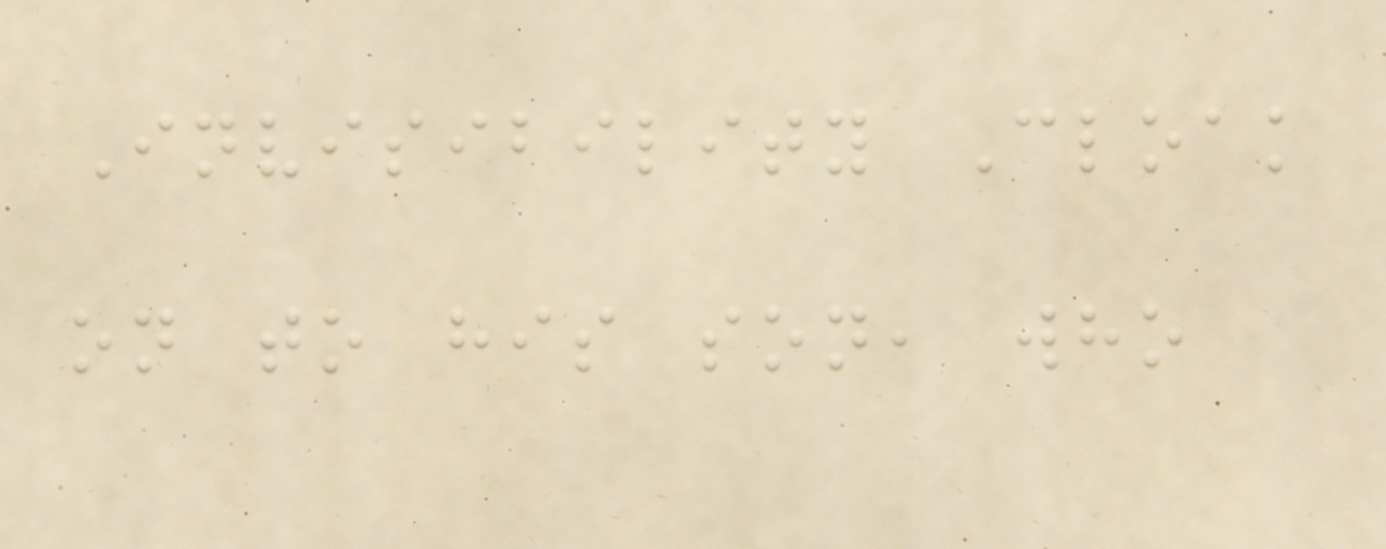Invisibility Cloak
on to his son, who
